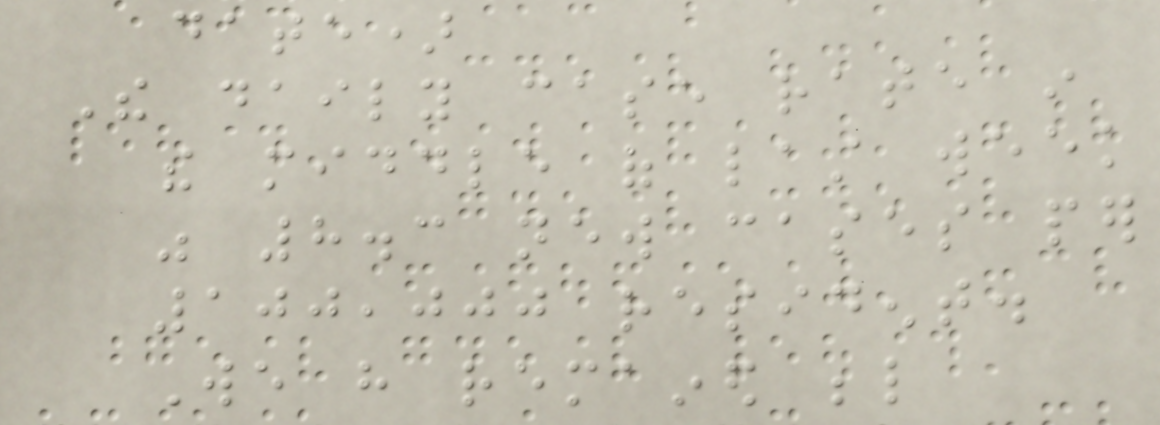date)
The daily case rate in
the middle of last week
was 8.3 new cases per
100,000 resident.
We have remained below
